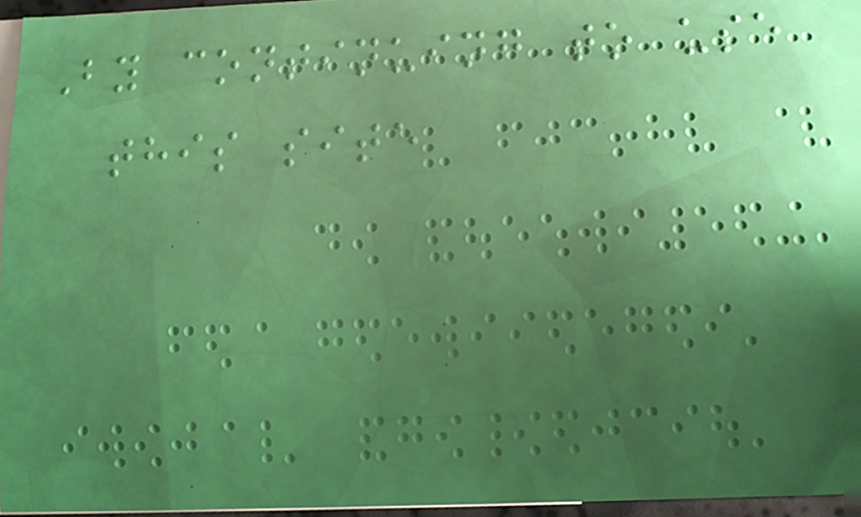By continuing to use
this site
